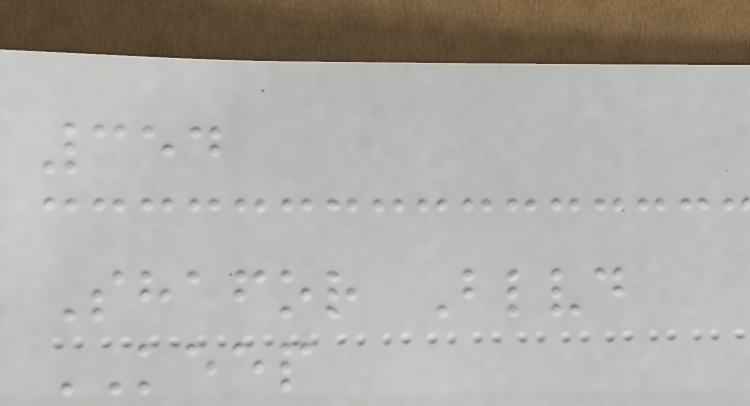354
Shafor Blvd
KEEP
